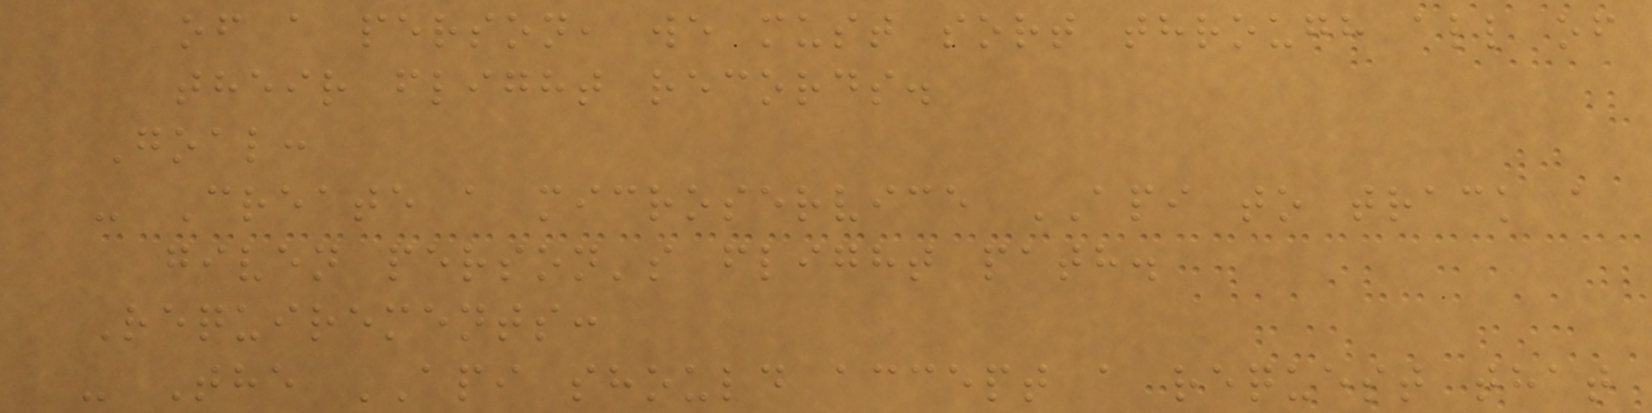of a person, we must sort through all of
their flight records.
Goal:
- Create a microservice API to track a
given person's flight path.
Requirements:
- The API should accept a request that
